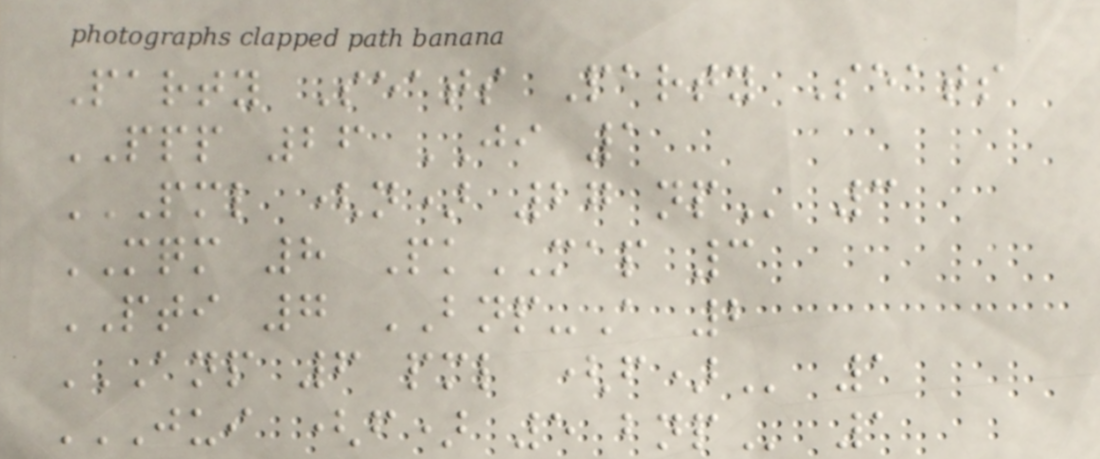Party Seats Party Seats
PPP 26 JI 1
PML (N) 27 NP 3
MQM 8 PkMAP 3
PTI 7 BNP-A 2
ANP 6 PML (F) 1
JUI (F) 5 BNP 1
